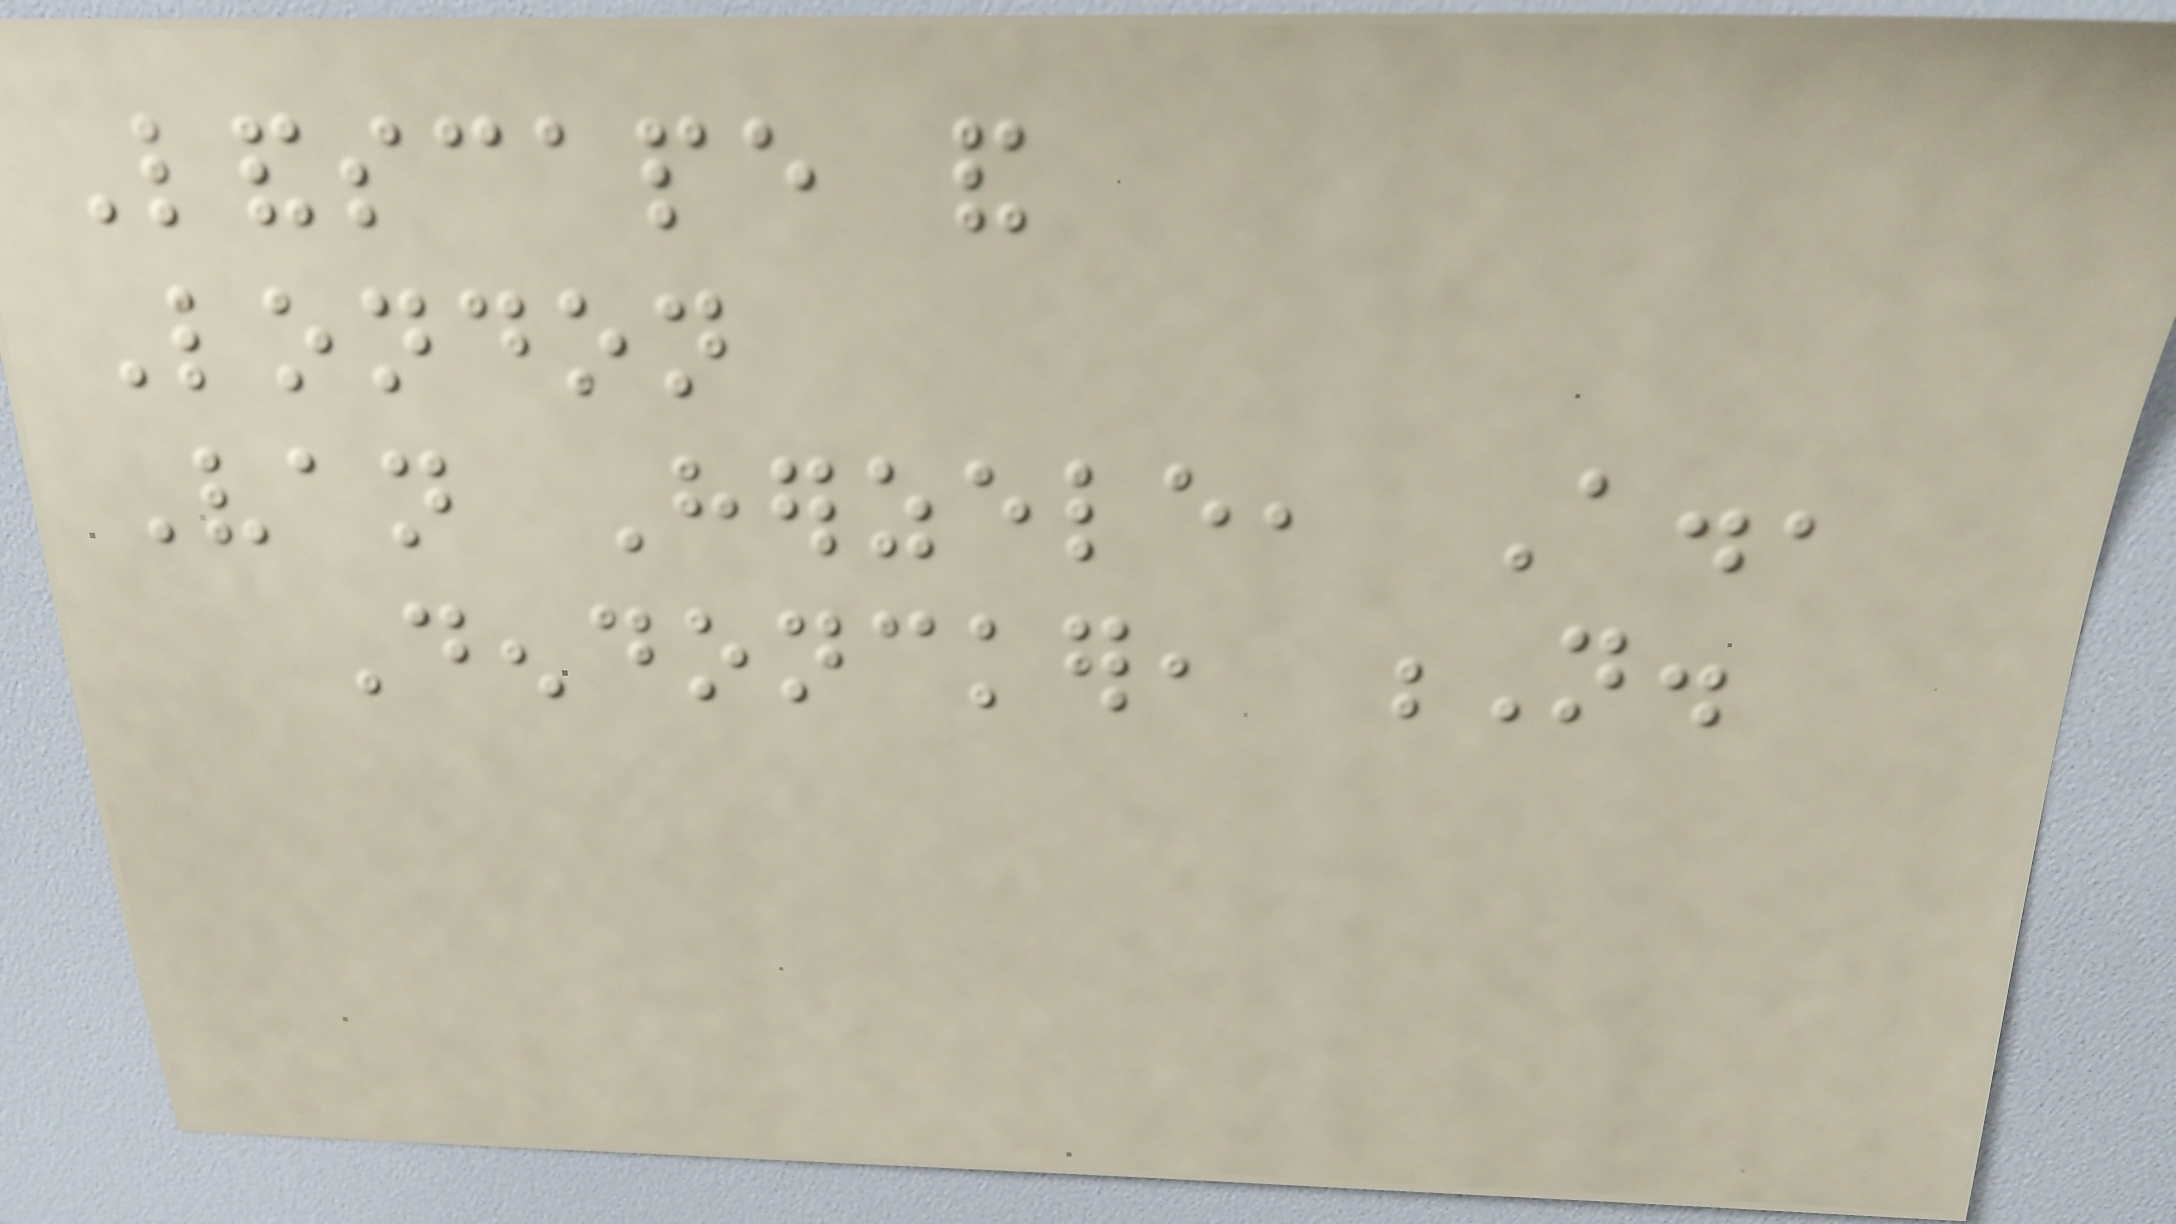Landscape and
London
Van Herzele, A.,
Dendoncker, N.
